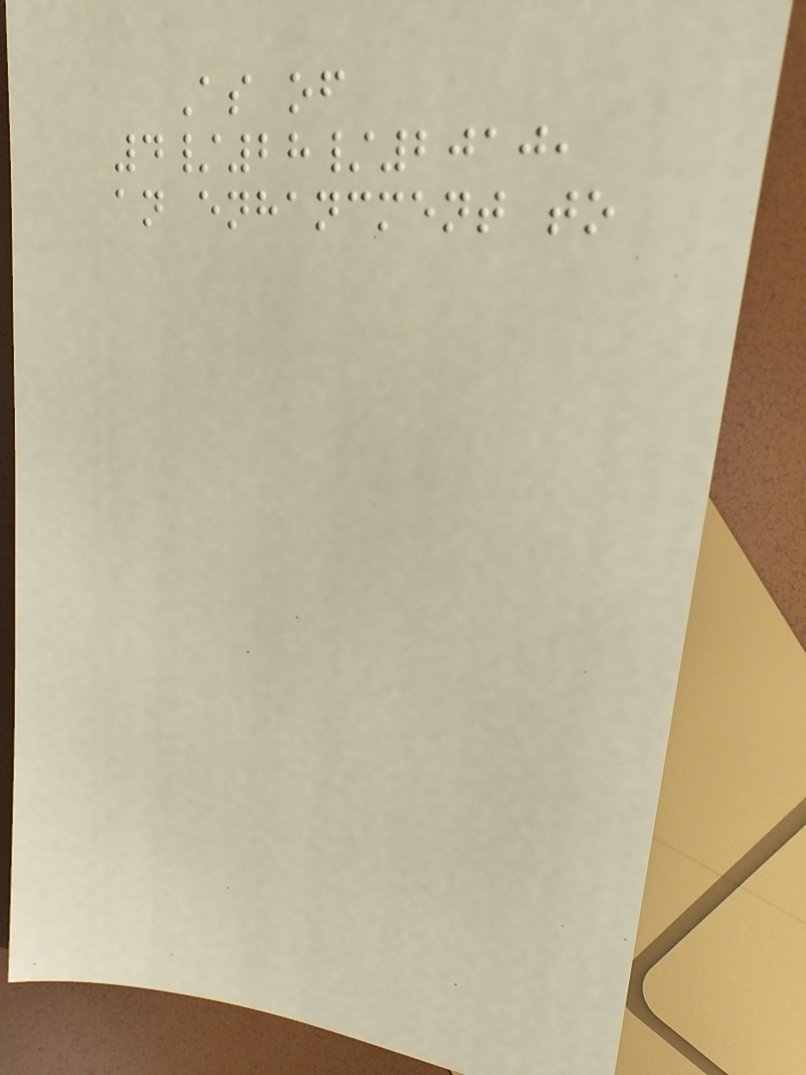As of
4/28/2010,
an enhancment to
